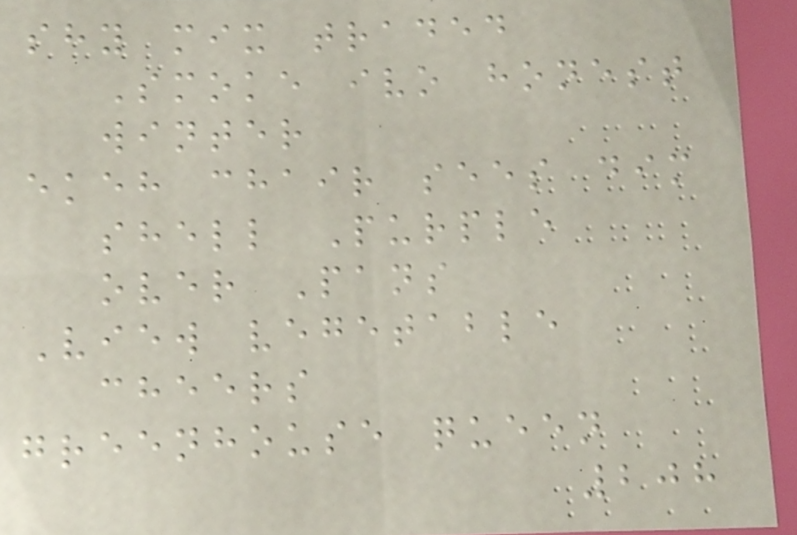shy mix traded
Smoke ivo honest
winter
ekeh chair sees dim
shell Purple
over Pans
View vegetable
cheers
greenhouse queen
208
